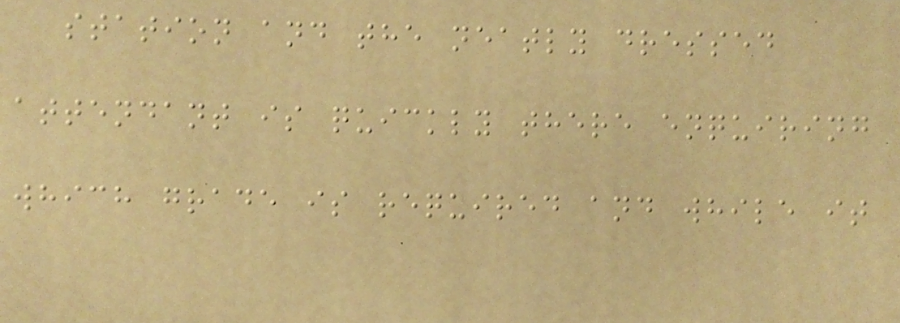station and the neatly dressed
attendant is quickly there enquiring
which grade is required and while it
